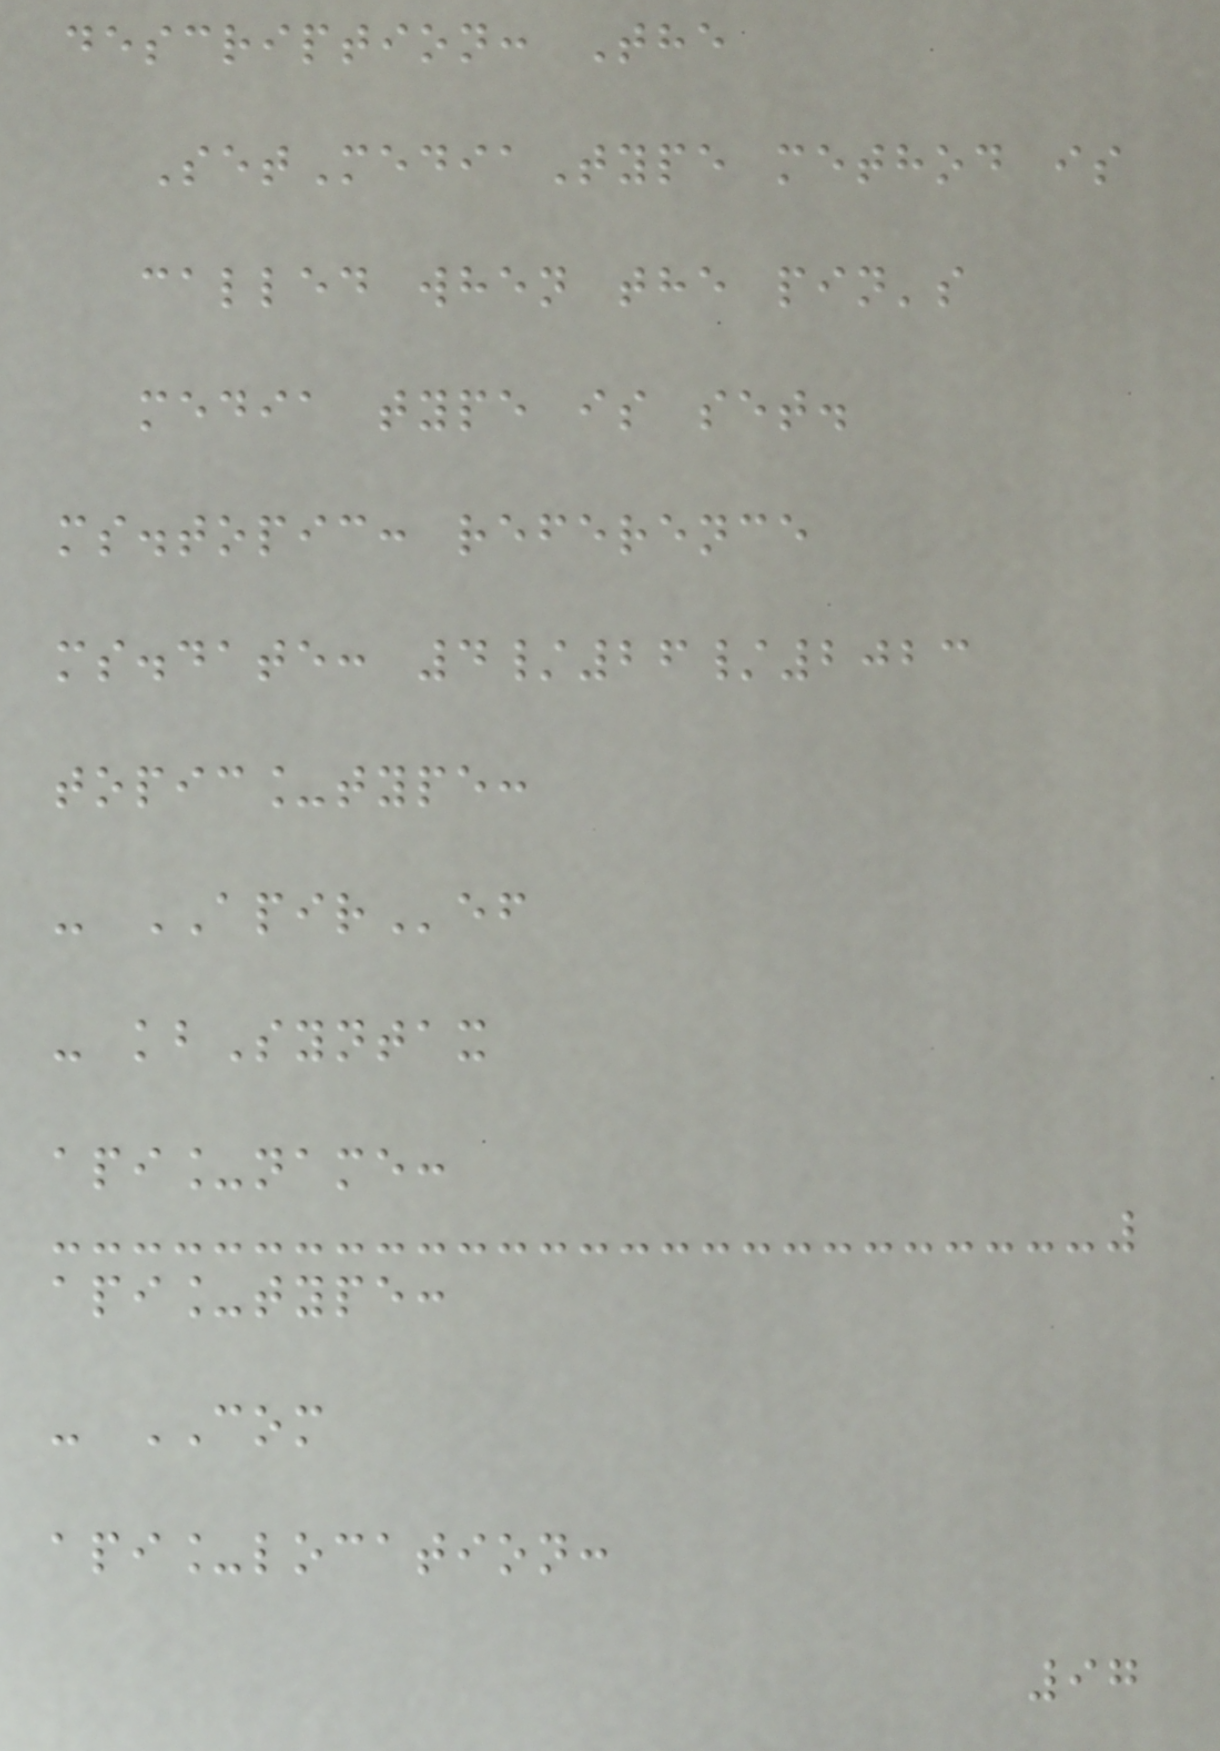description: The
SetMediaType method is
called when the pin's
media type is set.
ms.topic: reference
ms.date: 4/26/2023
topic_type:
- APIRef
- kbSyntax
api_name:
api_type:
- COM
api_location:
97
